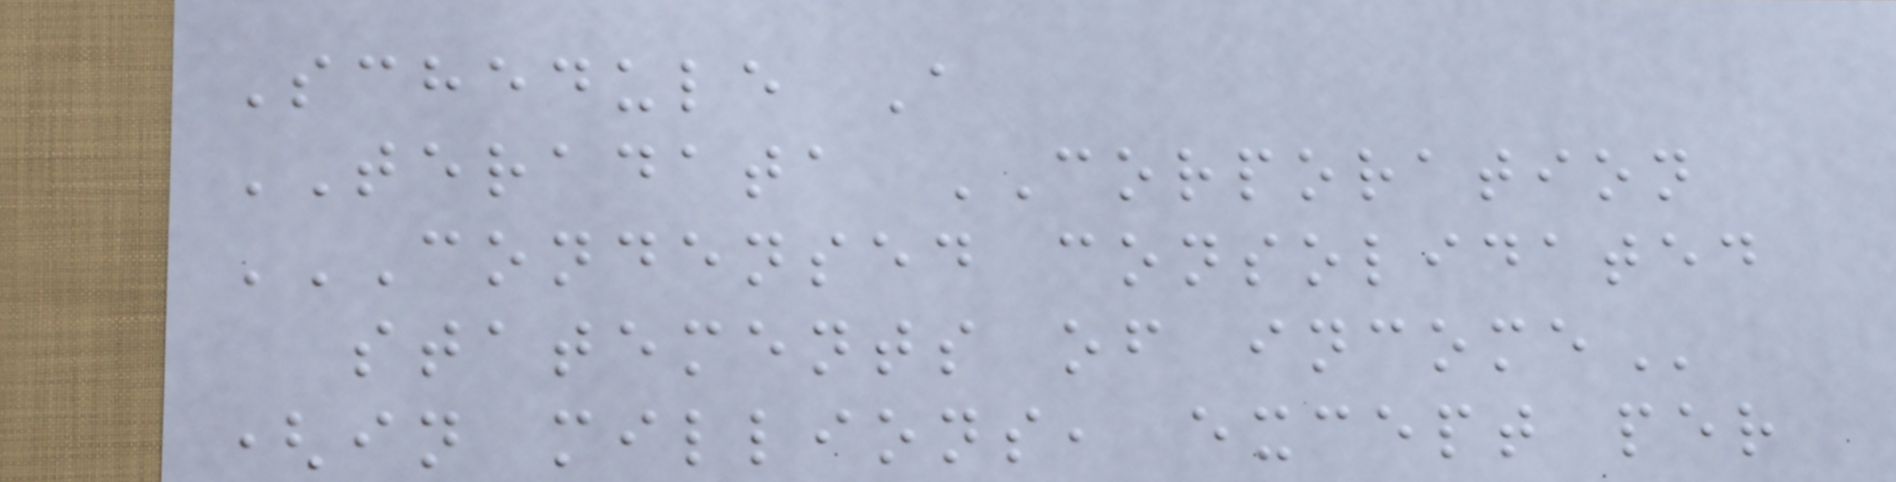Schedule A
TERADATA CORPORATION
CONDENSED CONSOLIDATED
STATEMENTS OF INCOME
(in millions, except per
